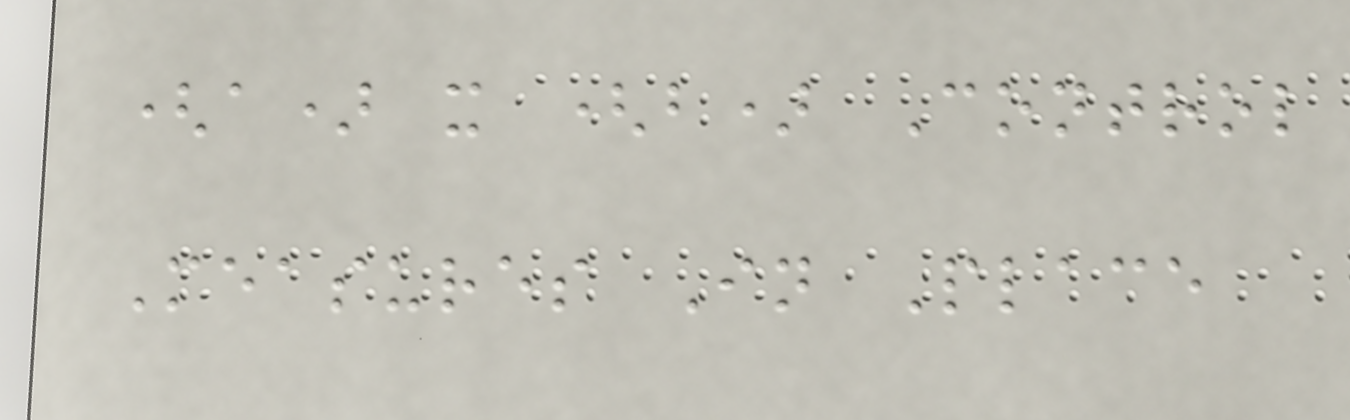(a) x (b) Control
Measures In Place
